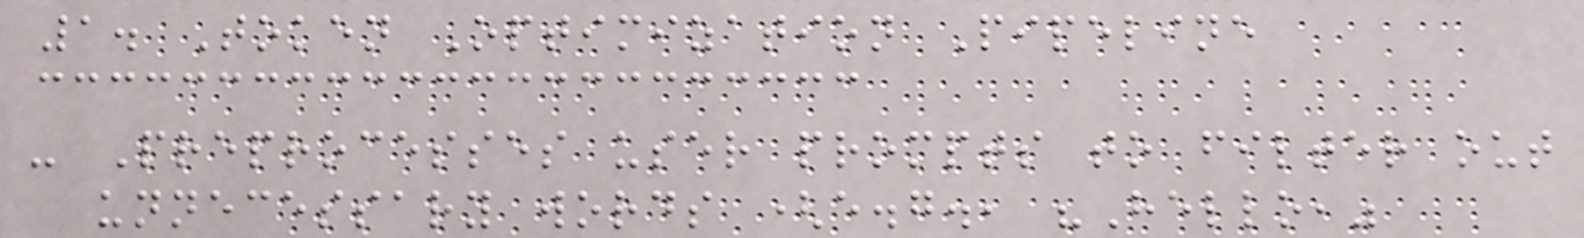1. Token Optimization Pipeline
- Preprocesses user prompts to filter out
unnecessary words (e.g., "Hello,"
